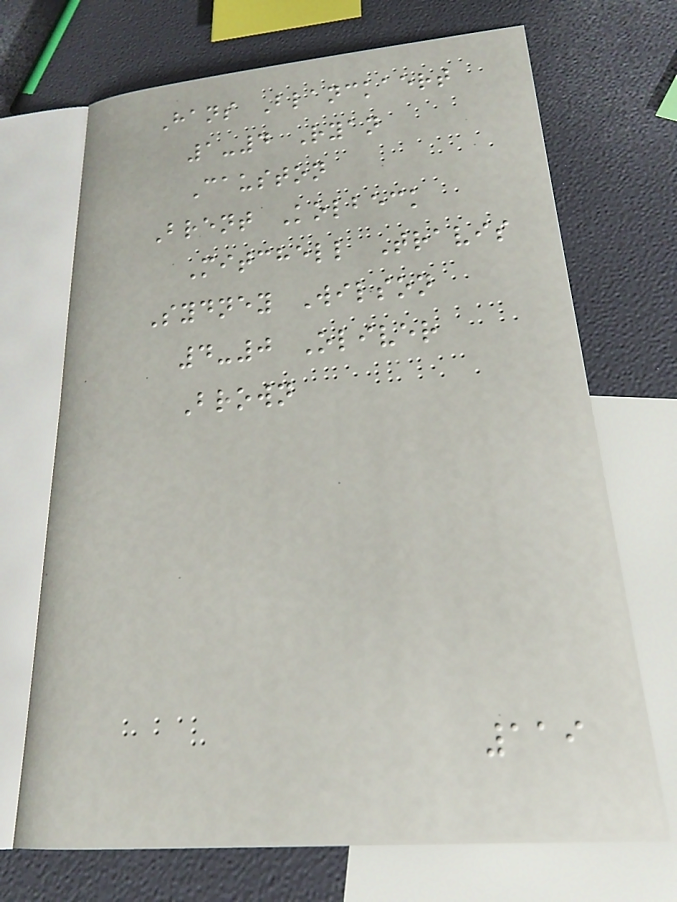Hans Blanckaert
1-4 Ryan
Causton
Brent Kolbeck
Mitchell Travis
Sydney Wilson
4-0 Oliver
Brown
119
